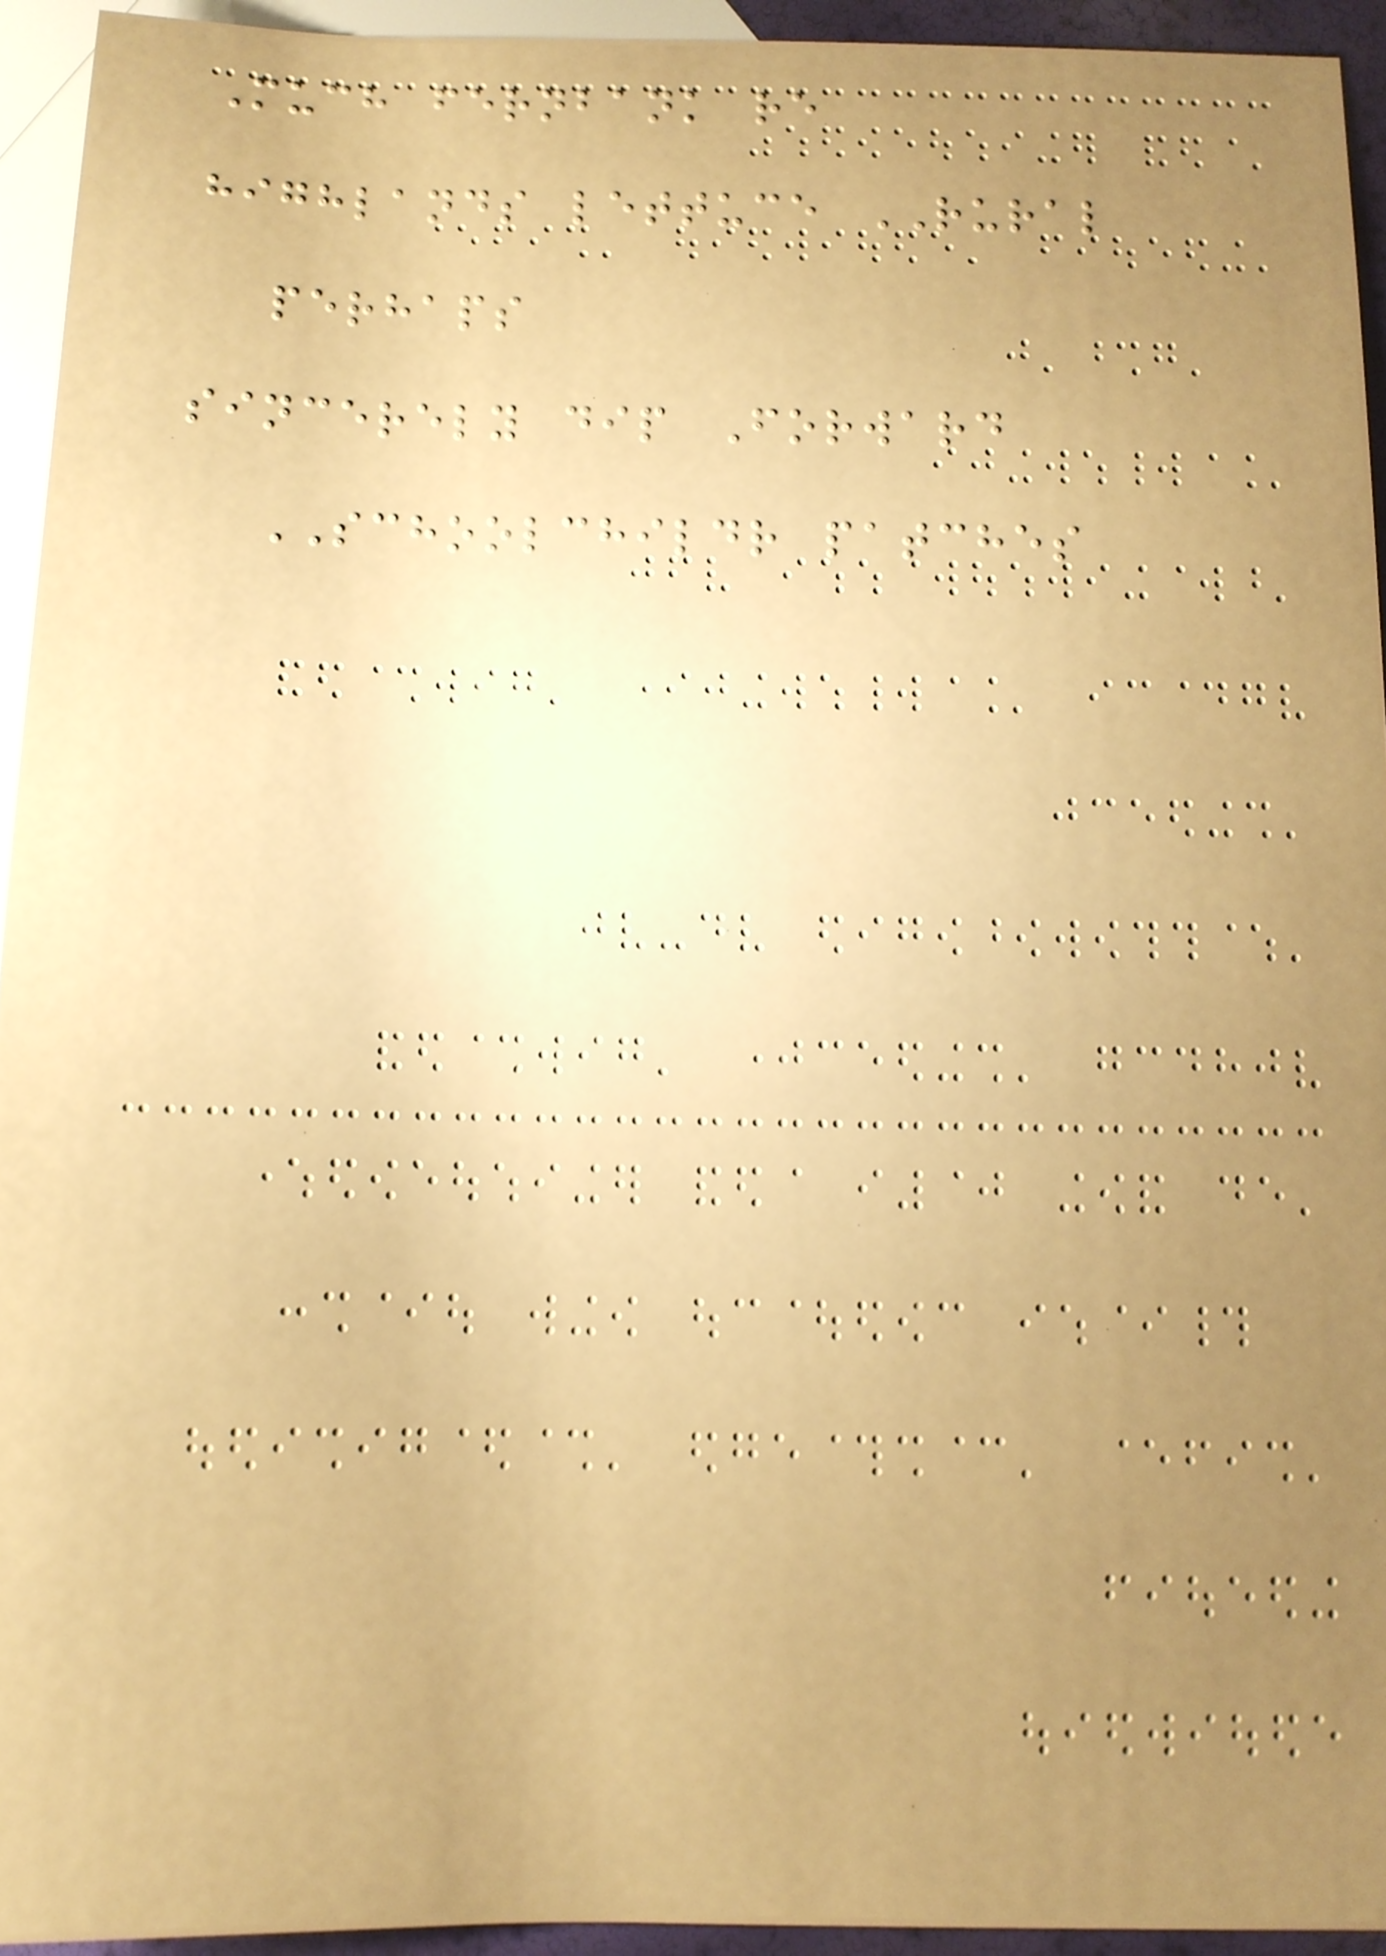Much fernbank re
highlands lettuce RURAL
perhaps
sincerely dip Forward
SCHOOLCHILDR patches
